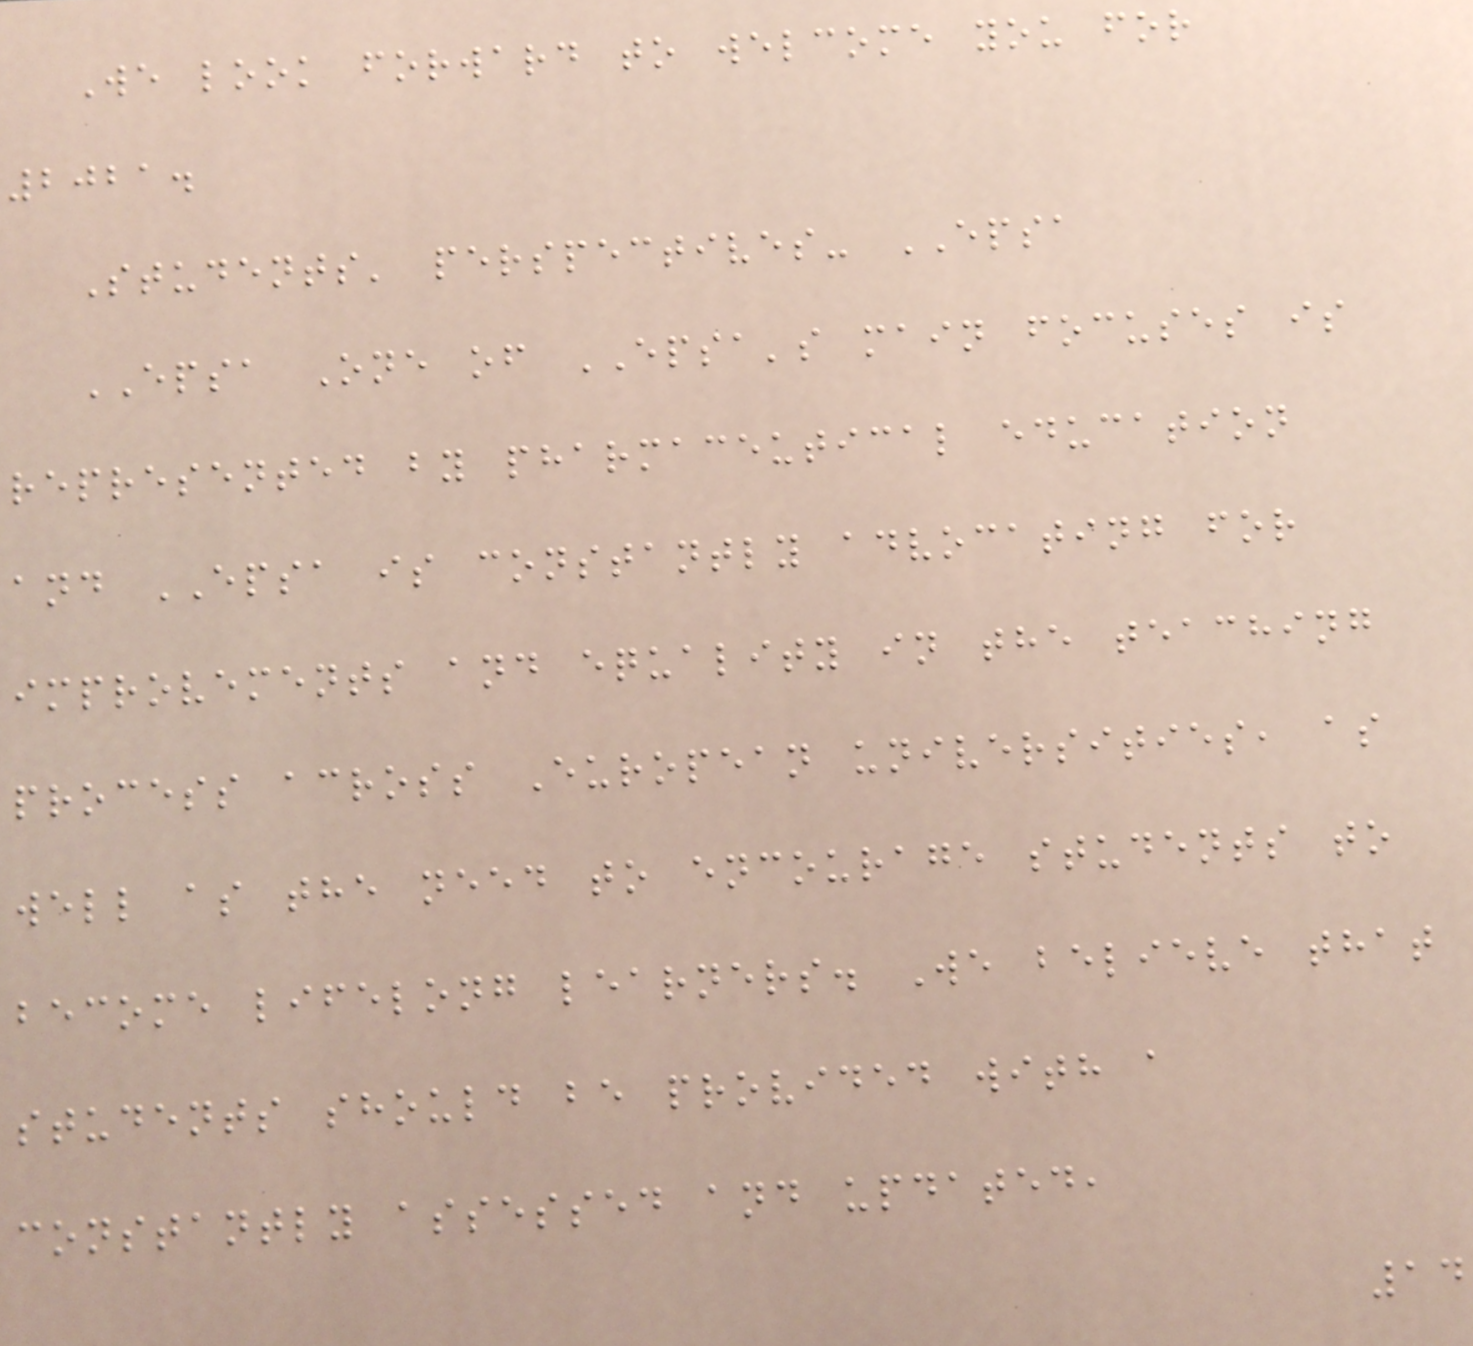We look forward to welcome you for
2021.
Students' perspectives- EPSA
EPSA One of EPSA's main focuses is
represented by pharmaceutical education
and EPSA is constantly advocating for
improvements and equality in the teaching
process across European universities, as
well as the need to encourage students to
become lifelong learners. We believe that
students should be provided with a
constantly assessed and updated,
14
